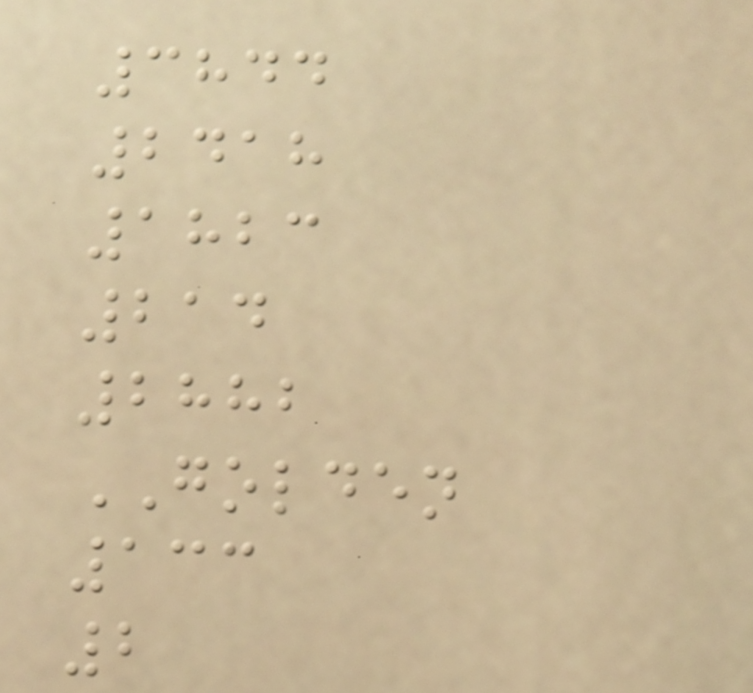3844
2418
1823
214
2882
GOLDEN
133
2
